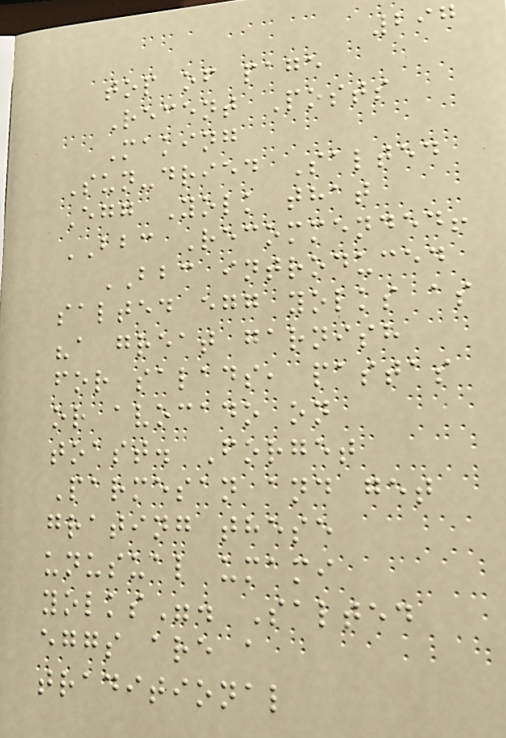297
top of page
Recent Posts
Making
Sun-dried Salted
Egg Yolk that
BBC Recommended!
BBC introduced
salted egg yolks as
"a great garnish
for salads, pastas
or avocado on
toast. Forget
Parmesan and get
grating these
unusual umami
yolks". Salted
eggs are a
traditional
